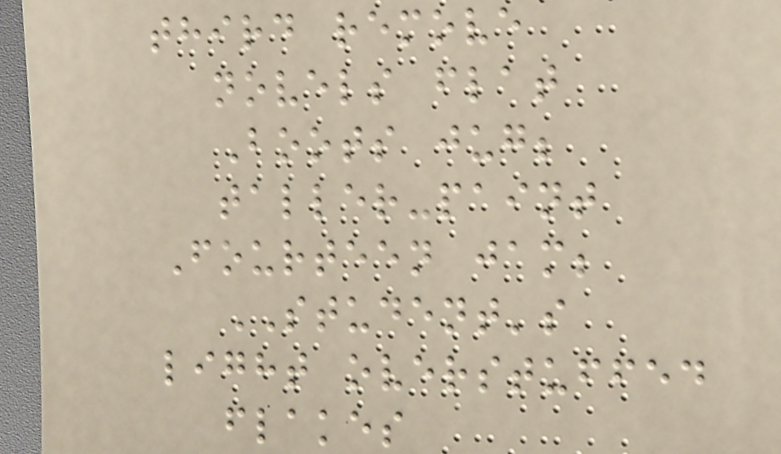third remove
novels flat
Boots jug;
taller-paint
Fourteen jam;
STUDENT's
light overstuffed
flakes
